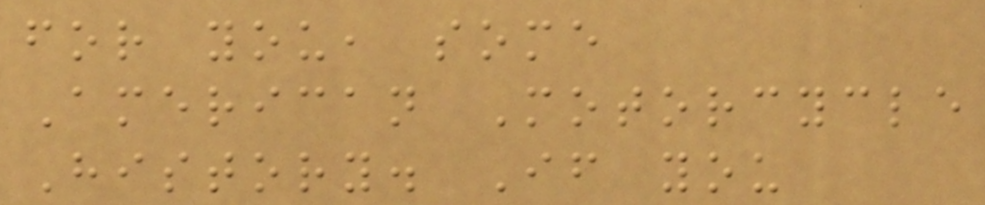for you, some
American Motorcycle
History. If you
